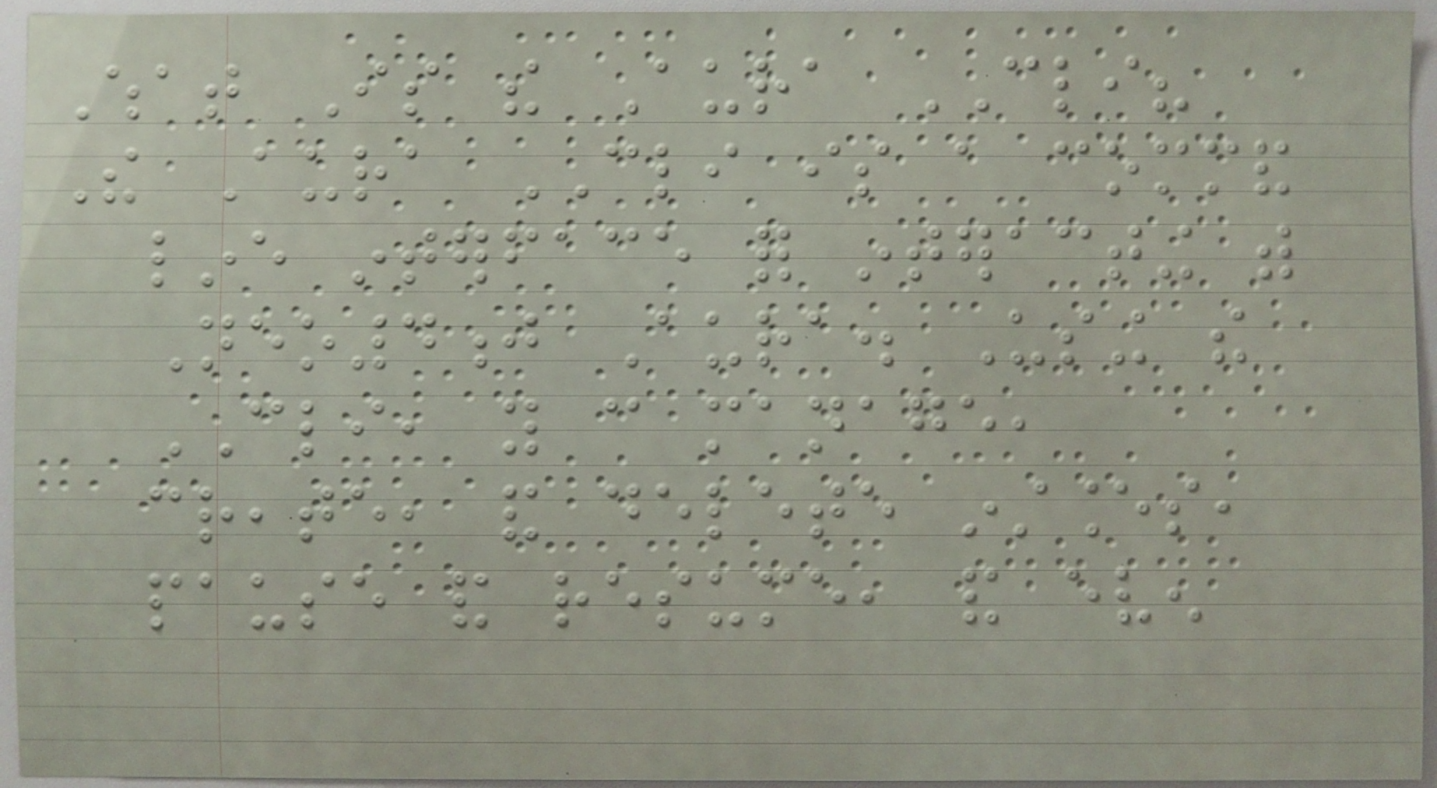What Is the Aura CLI?
The Aura CLI is a command
line interface for interacting with
Neo4j Aura. Using the
CLI, you can manage,
create, and delete instances,
pause and resume, and even
